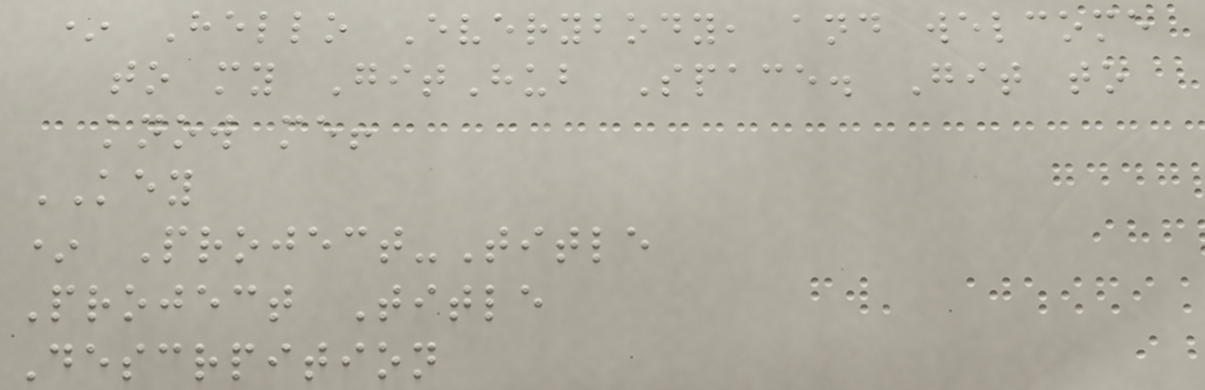* Hello Everybody, and welcome
to my GitHub Space. Git to
know me!
KEY
* Project-Title
Project Title
Descrpition
